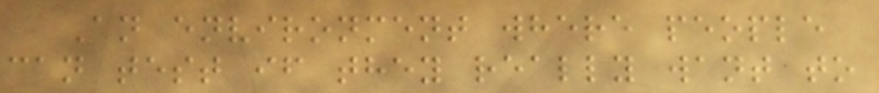An environment where people
can test if they really want to
